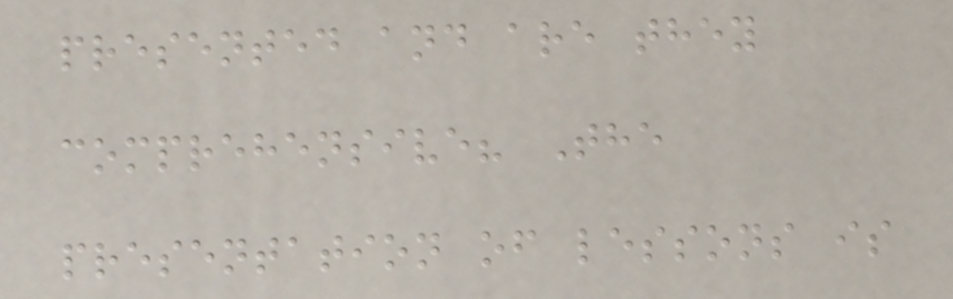presented and are they
comprehensive? The
presentation of lessons is
